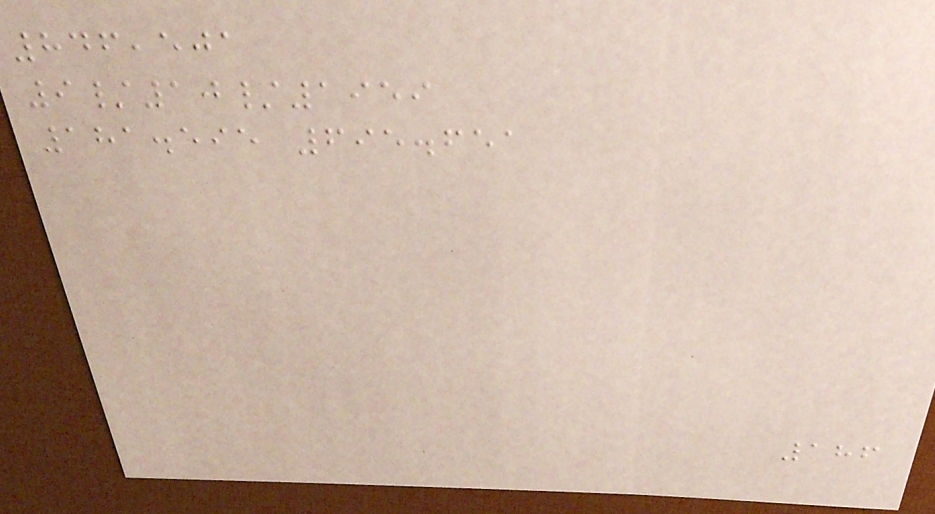846,501
9/10/1959
181.595 695.651
186
